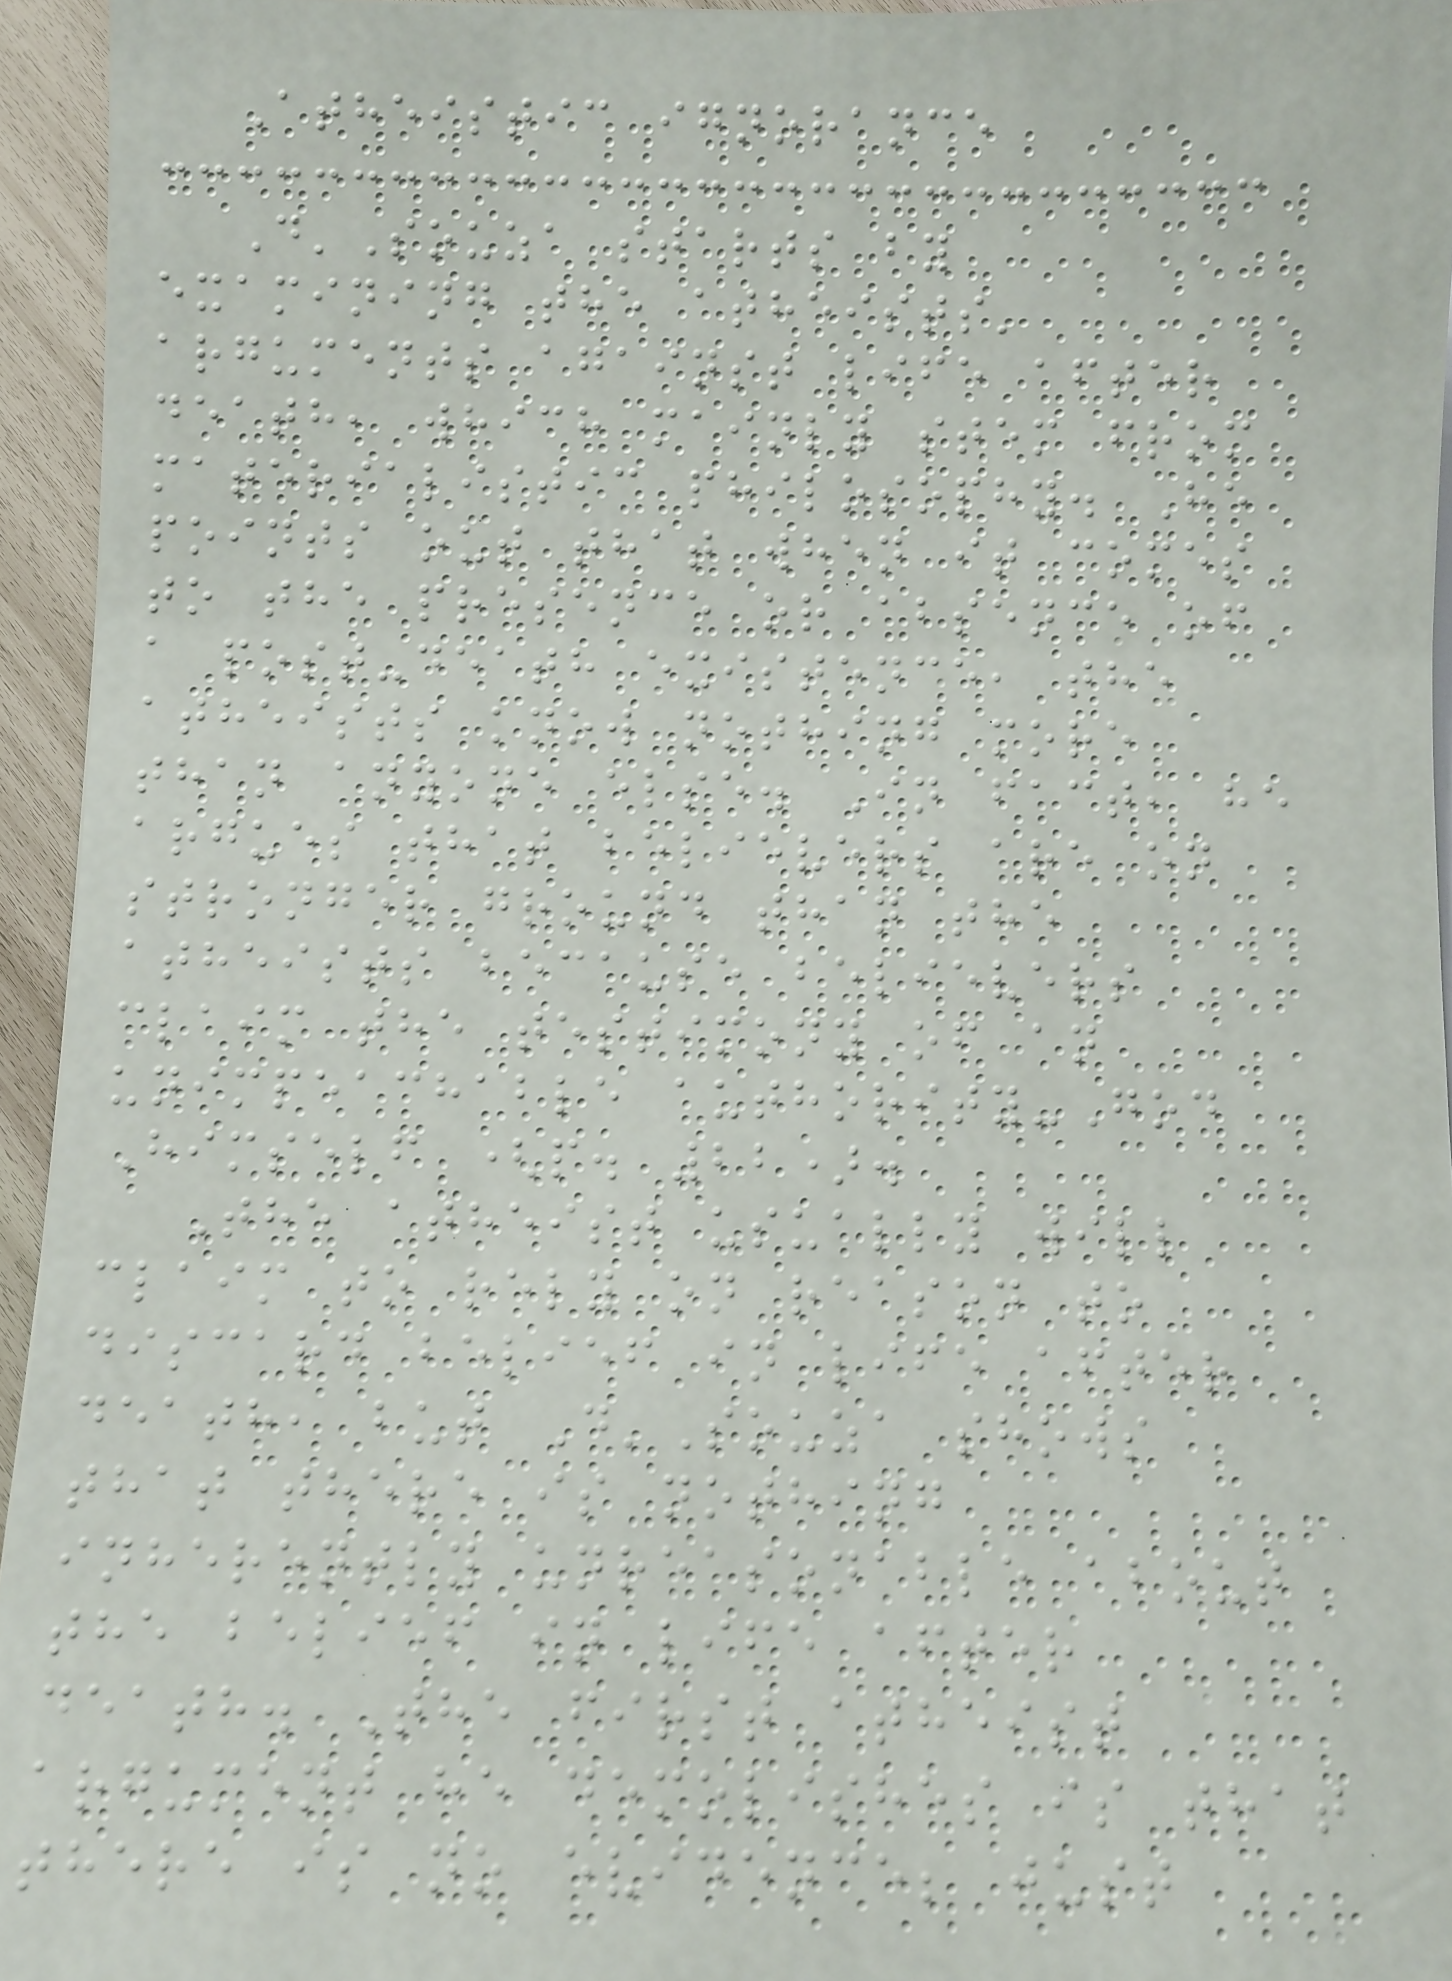Atheistic ignorance
D'Souza starts by
examining the atheists'
arguments against life after
death, which mainly stem from
materialistic philosophy. He
points out that when it comes
to the presence or absence of
a post-death existence, the
atheists know nothing more
than anyone else. In fact, he
argues that believers are on
stronger ground than the
atheists because believers
claim the testimony of an
unimpeachable authority-God
Himself (p. 22).
The atheist usually will
claim to rely on reason to
discard belief in life after
death, but D'Souza shows
that there is nothing
inherently unreasonable about
the belief in life after
death. The first atheist
argument he demolishes is that
there is no evidence; just
